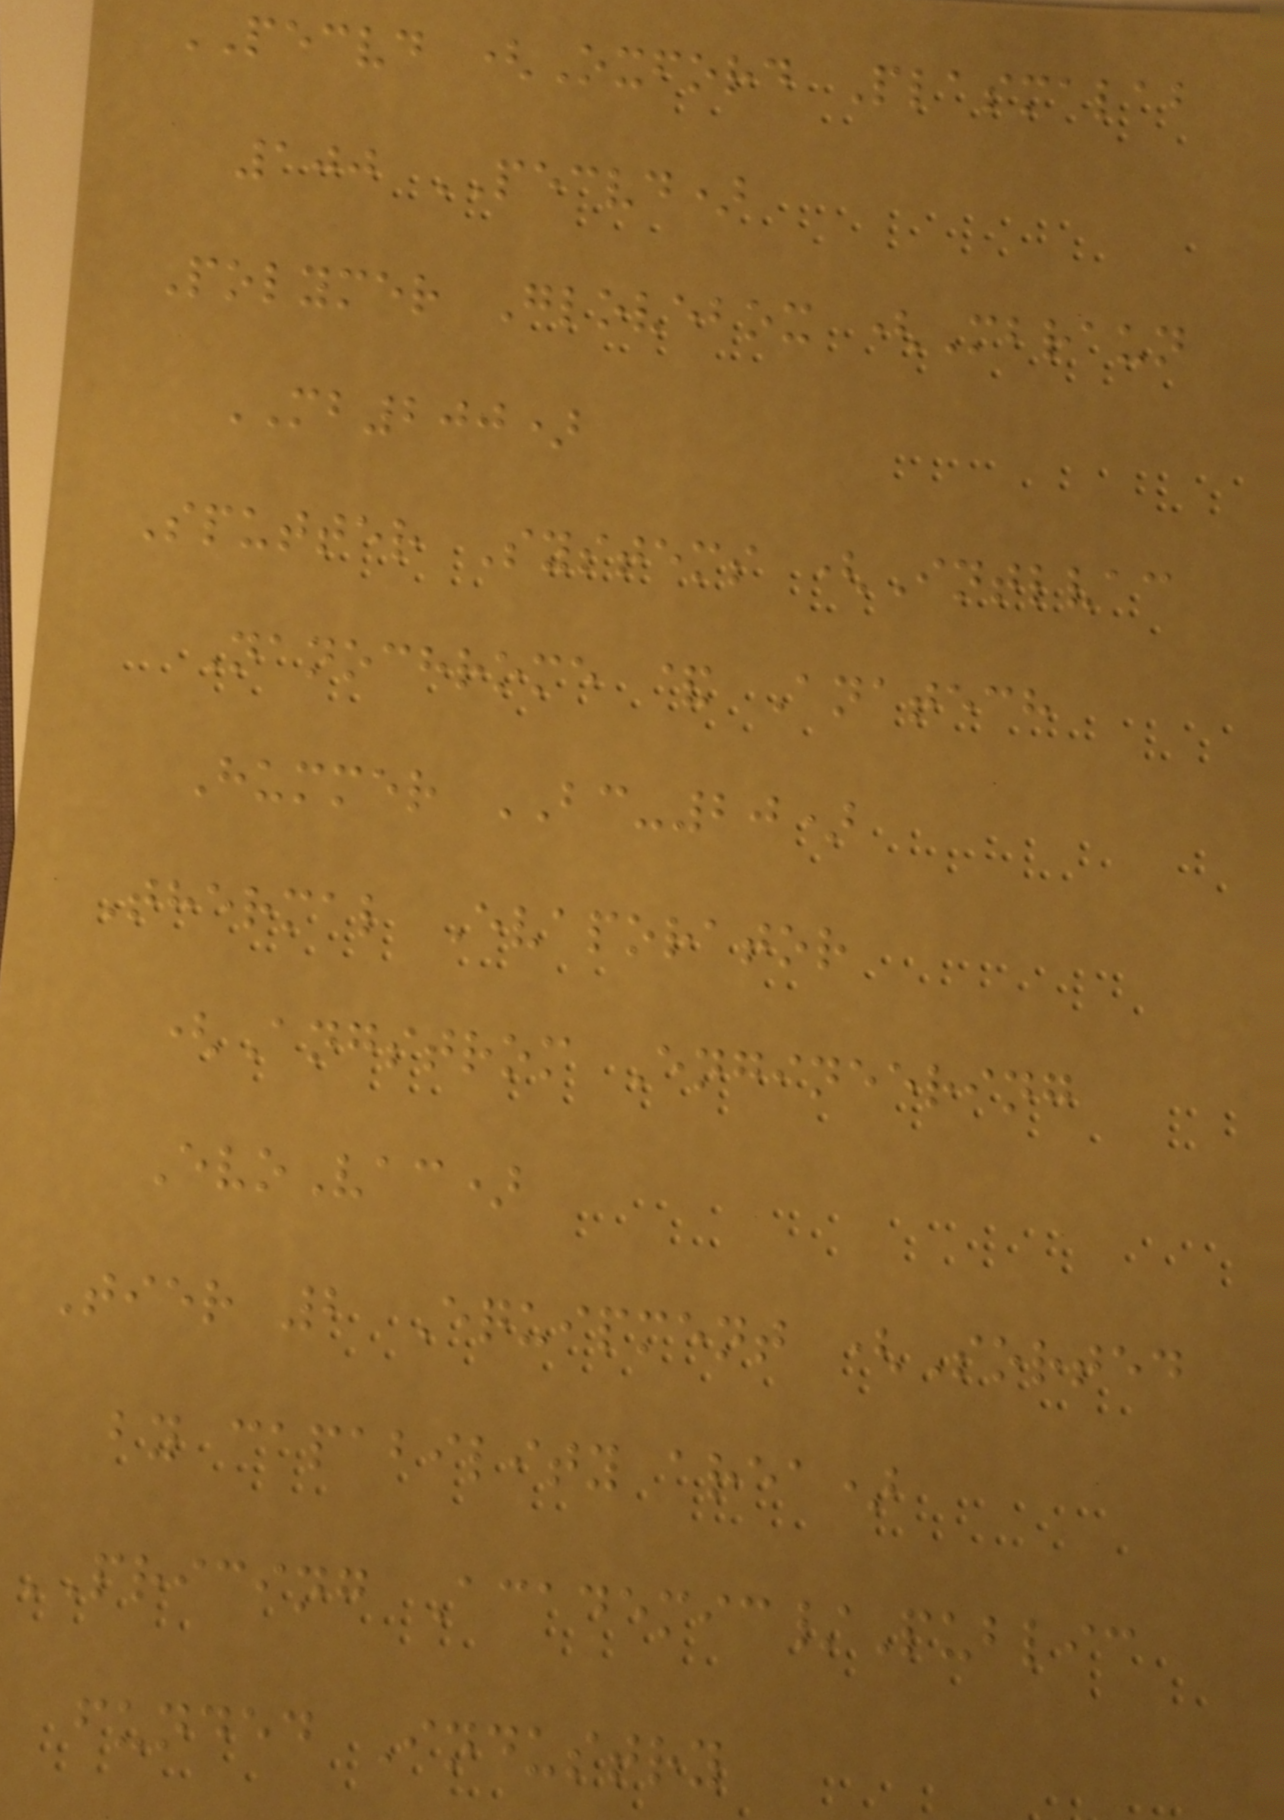PECVD (Oxford Plasmalab
100 PECVD)
Polymer Glovebox (Mbraun
MB200)
Sputter Systems (Intlvac
Nanochrome & Anatech
Hummer BC-20)
Thermal Evaporator
(Angstrom Engineering
EvoVac)
Tier 2 Equipment (Sorted
by capability area)
PRICING Academic/Public
funded Industry
